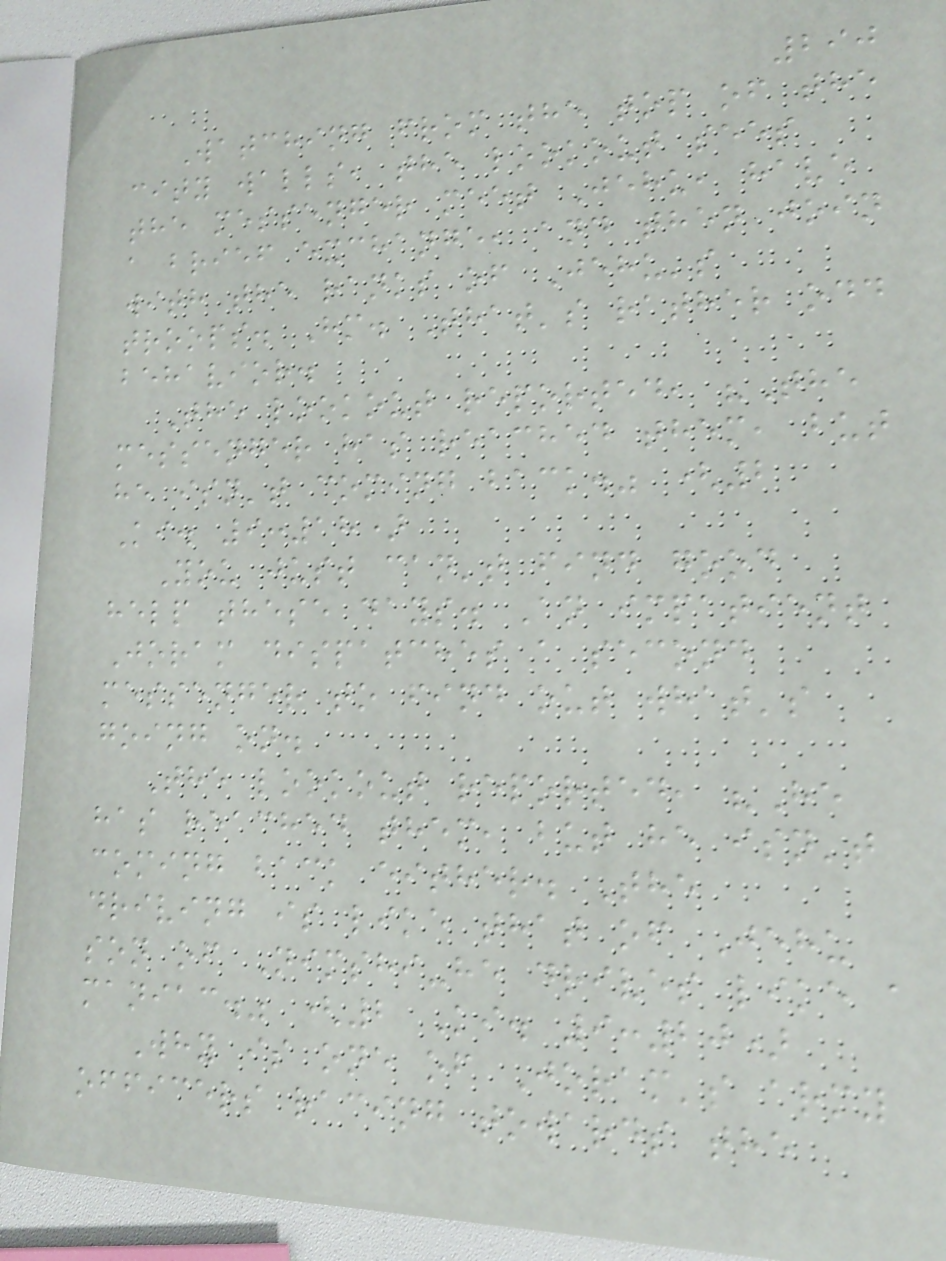290
Watching from the top of the
city walls, the lookout sees
the messenger meet Jehu, have
a brief exchange, and then join
with the ranks of Jehu's
troops. Hm. That's rather odd
behavior.
The lookout reported, "The
messenger has reached them, but
he isn't coming back." (2
Ki. 9:18)
You just can't find good
help these days. An impatient
Joram dispatches a second
messenger to find out what's
going on.
The lookout reported, "He
has reached them, but he isn't
coming back either. The
driving is like that of Jehu
son of Nimshi-he drives like a
maniac." (2 Ki. 9:20)
Why is one of Joram's army
officers racing towards the
